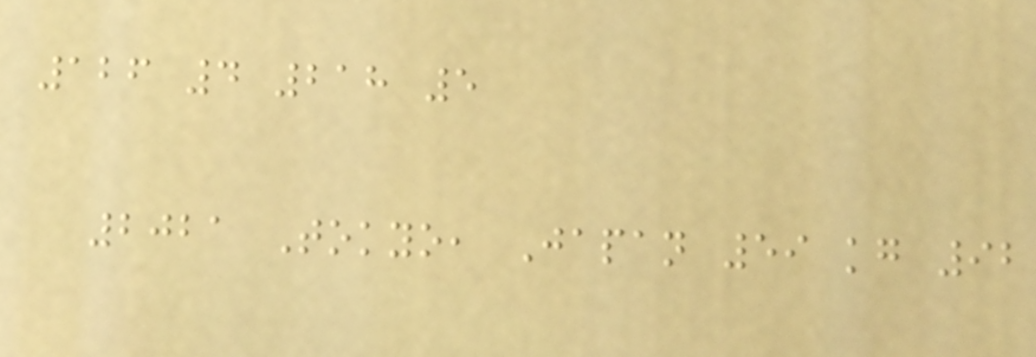126 4 218 5
2021 Tokyo, Japan 59 kg 92
